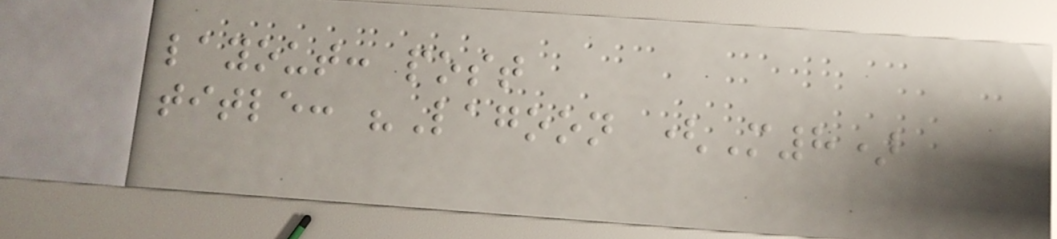layout: post
title: "Lagoon (M8)
